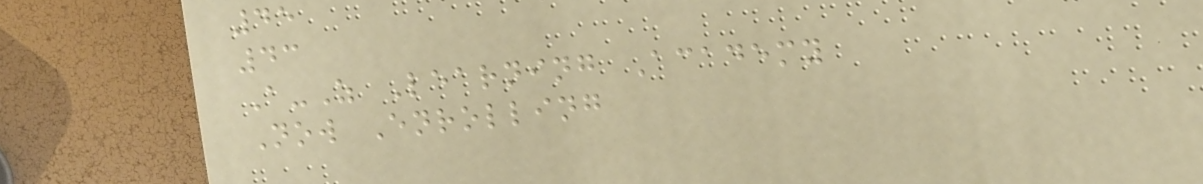45
43
A-Z Learning Academy
Now Enrolling
